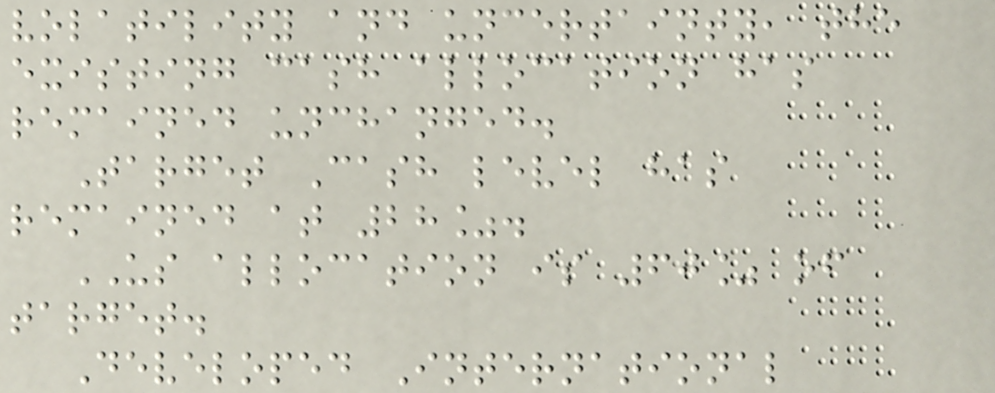volatility and uncertainty, the
existing cash allocation has
remained unchanged.
Target Cash level has
remained at 28%.
US allocation is 60% of
target.
Developed International
